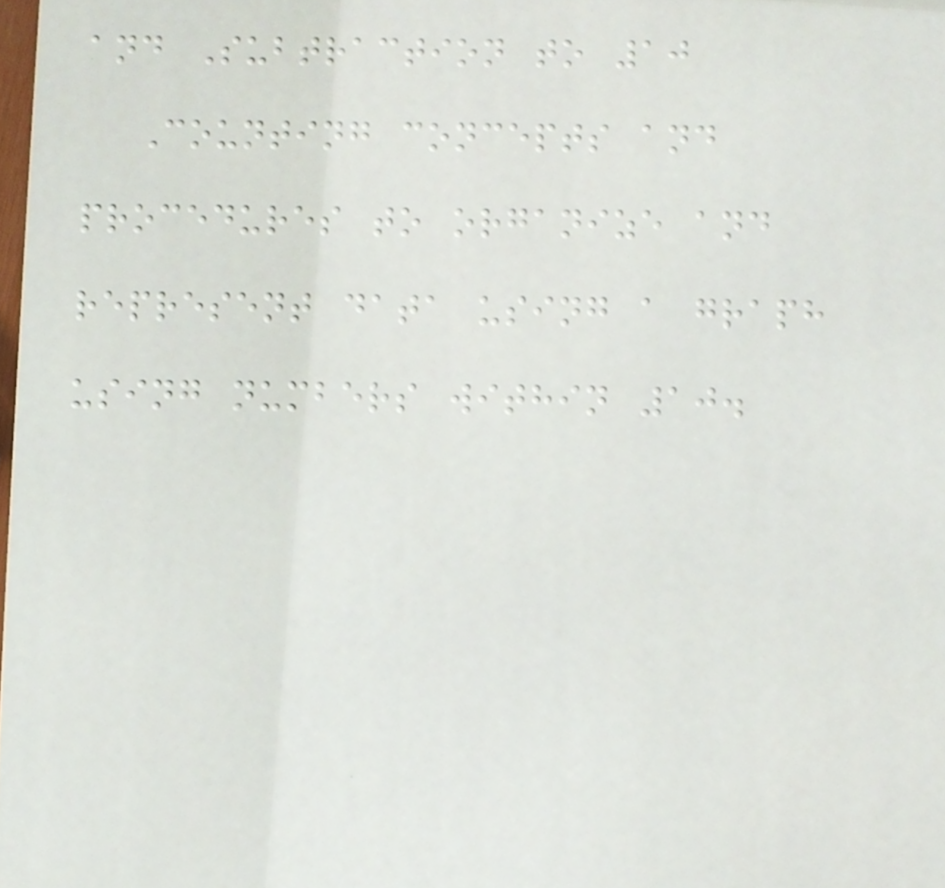and Subtraction to 10
Counting concepts and
procedures to organize and
represent data using a graph
using numbers within 10.
